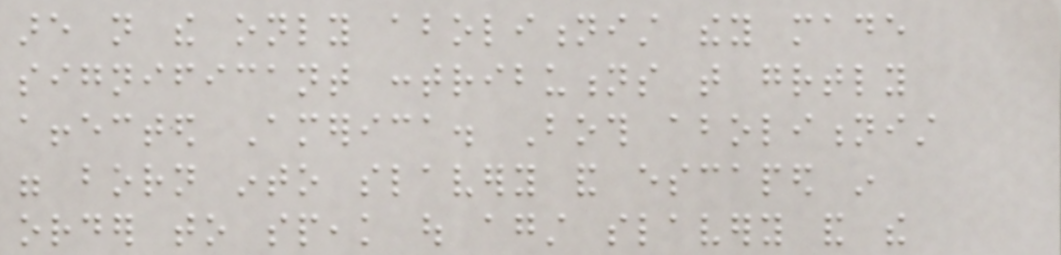are not the only abolitionist they made
significant contributions that greatly
affected America. Both abolitionist
were born into slavery and escaped in
order to speak out against slavery and the
